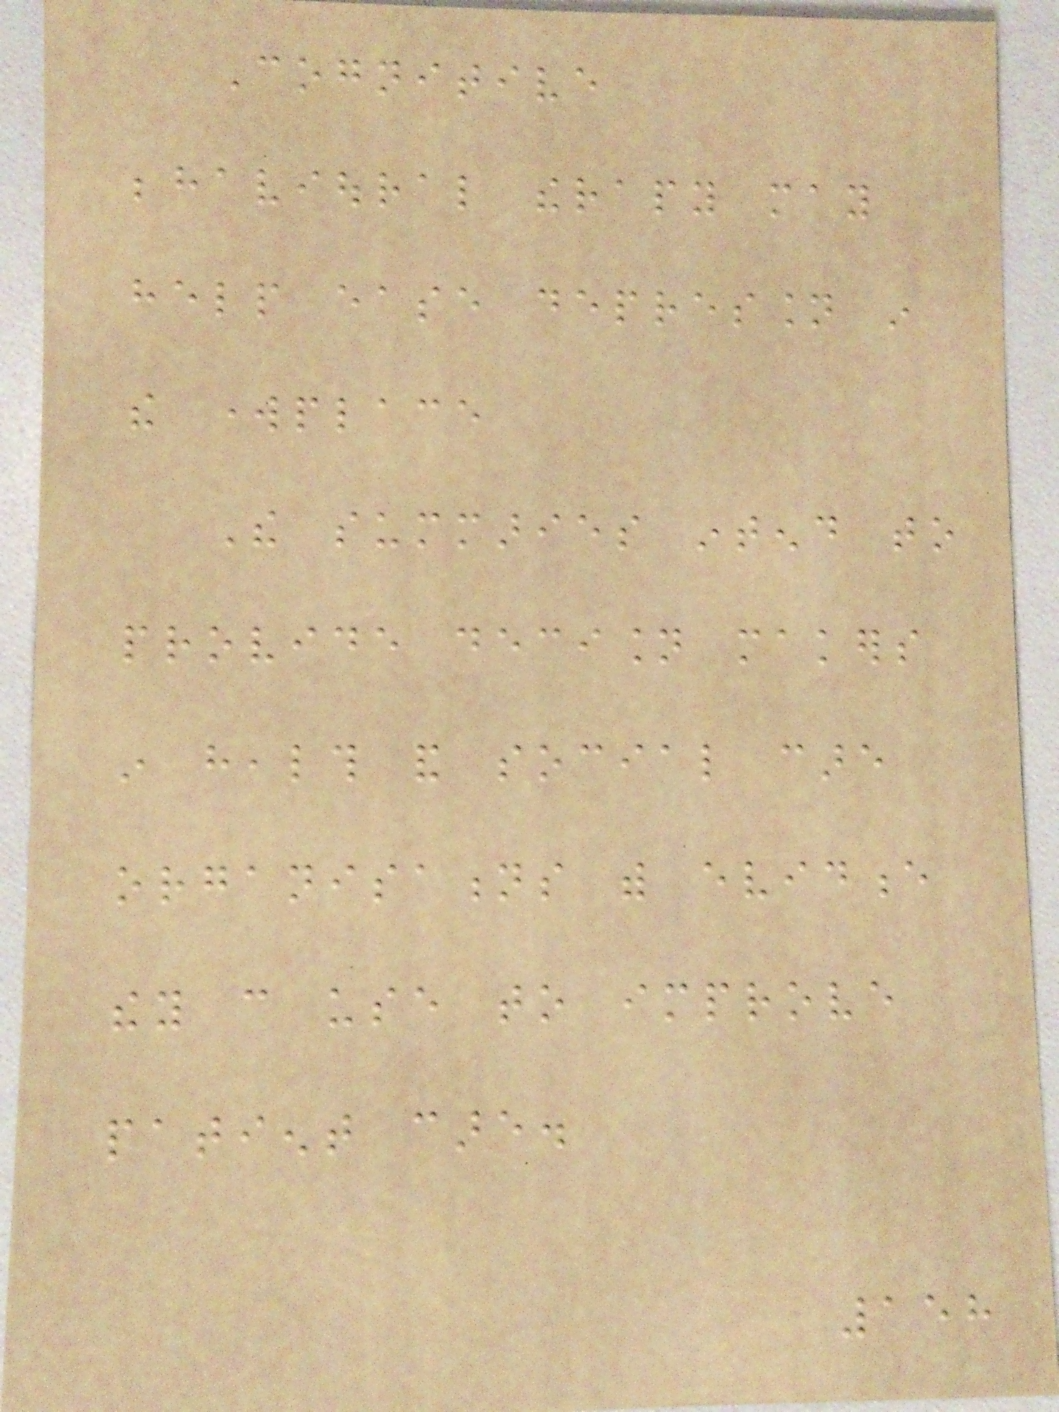Cognitive
behavioural therapy may
help ease depression in
the workplace
The summaries intend to
provide decision makers
in health and social care
organisations with evidence
they can use to improve
patient care.
158
